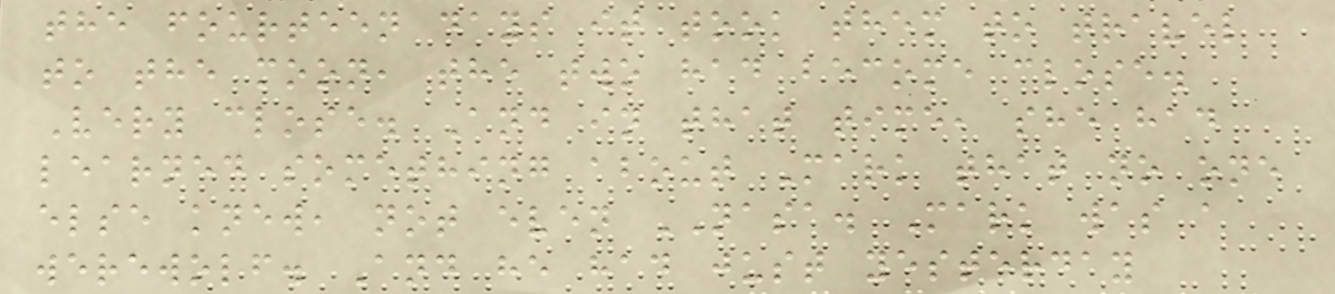the fourteen days it took them to travel
to the moon, the two had become close.
Very close. And in that time, she had
learned something about Mark that no one
else knew, not even NASA. Mark was a
werewolf. And he had just yesterday
